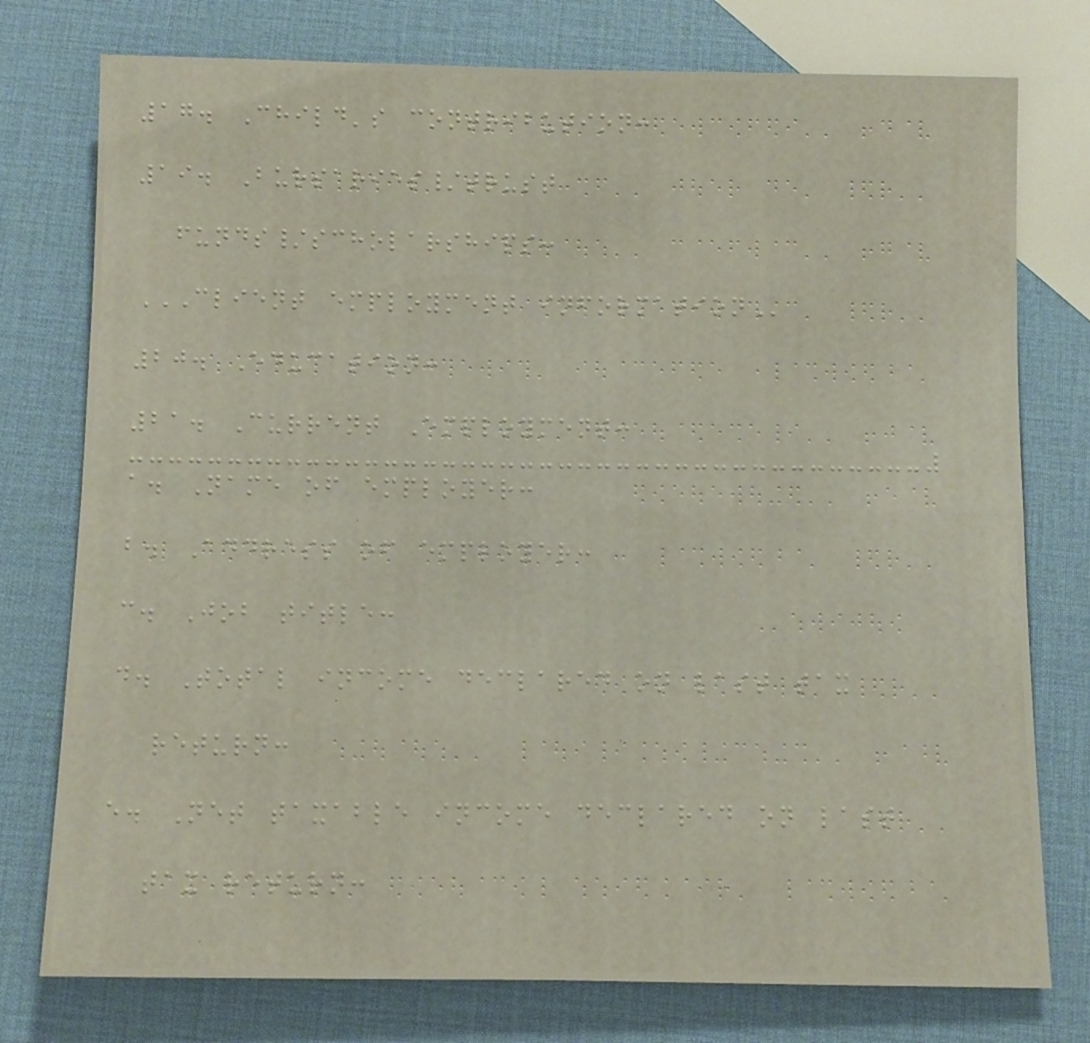17. Child's contribution:
19. Bursaries/trust
funds/scholarships:
CLIENT EMPLOYMENT INFORMATION
20. Education:
21. Current Employment:
a. Name of employer:
b. Address of employer:
c. Job title:
d. Total income declared on last tax
return:
e. Net taxable income declared on last
tax return:
